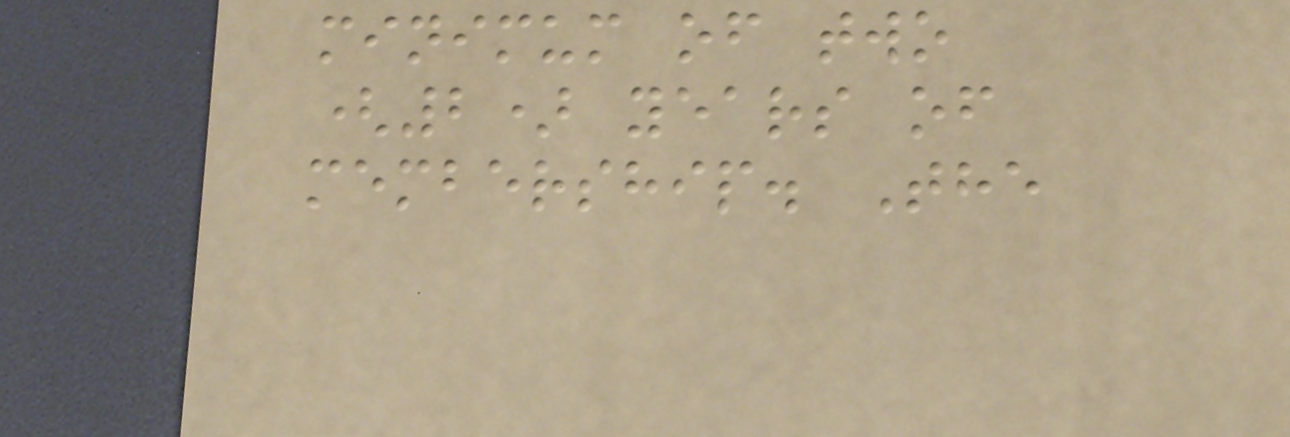minimum of two
(2) years of
membership. The
